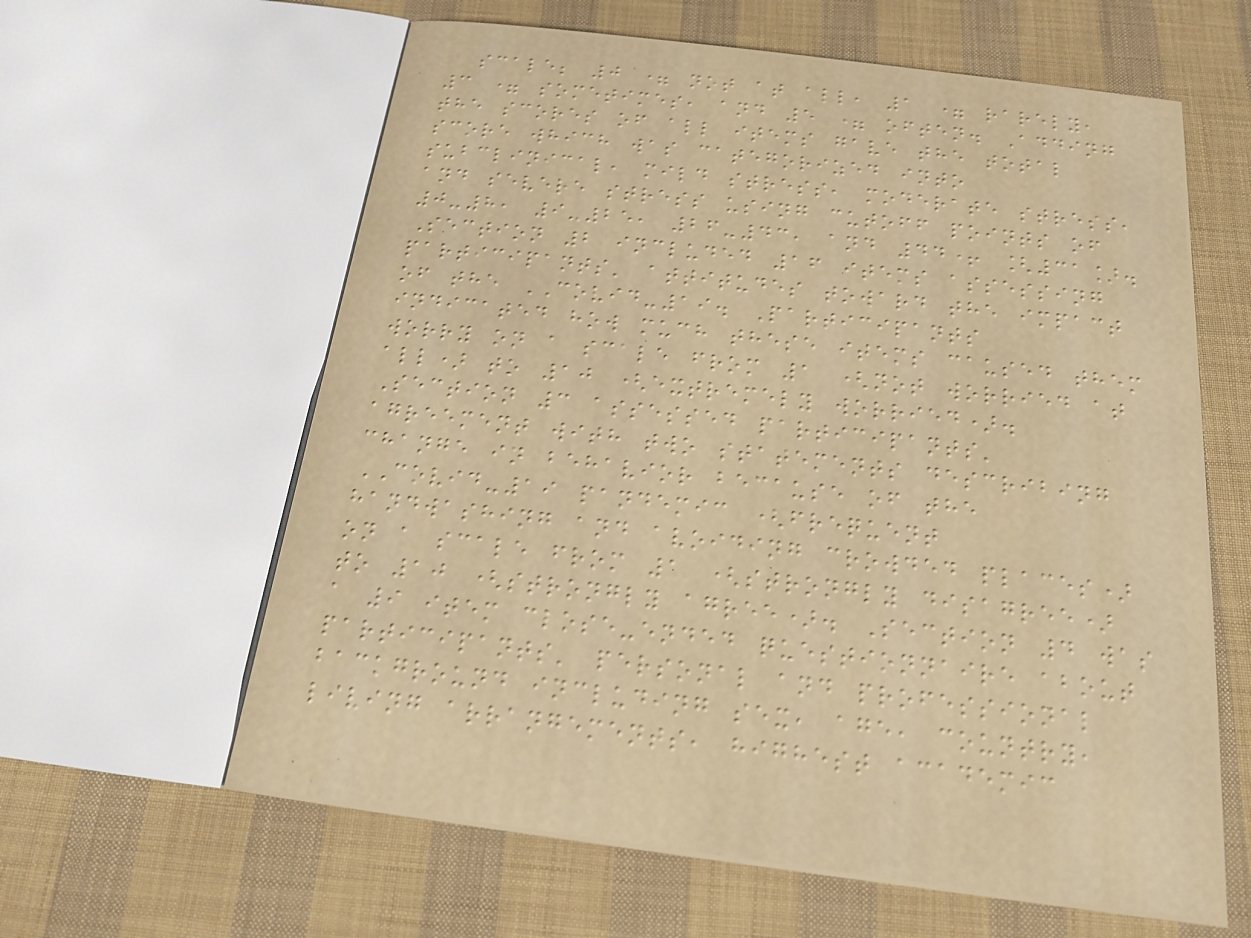scale; 0 = not at all, 1 = rarely,
3 = sometimes, and 5 = often. Adding
the scores of all items gave the total
score which was categorized into
subclinical, mild stress, moderate stress,
and severe stress using cutoff points of
0-8, 9-25, 26-43, and 44+ [31].
Section 2 included 16 items assessing
participants' attitudes toward the impact
of the COVID-19. Participants
indicated how much these items caused them
worry on a scale from 1 (not worried at
all) to 10 (extremely worried).
Section 3 assessed participants'
agreement with two statements describing
change in behavior because of the
COVID-19 pandemic (frequent
handwashing and avoiding crowded places)
on a scale from 1 (strongly disagree)
to 10 (strongly agree). Section 4 was
a 9 item close-ended questionnaire about
participants' personal and professional
background including sex, age, country,
living arrangements, highest academic
